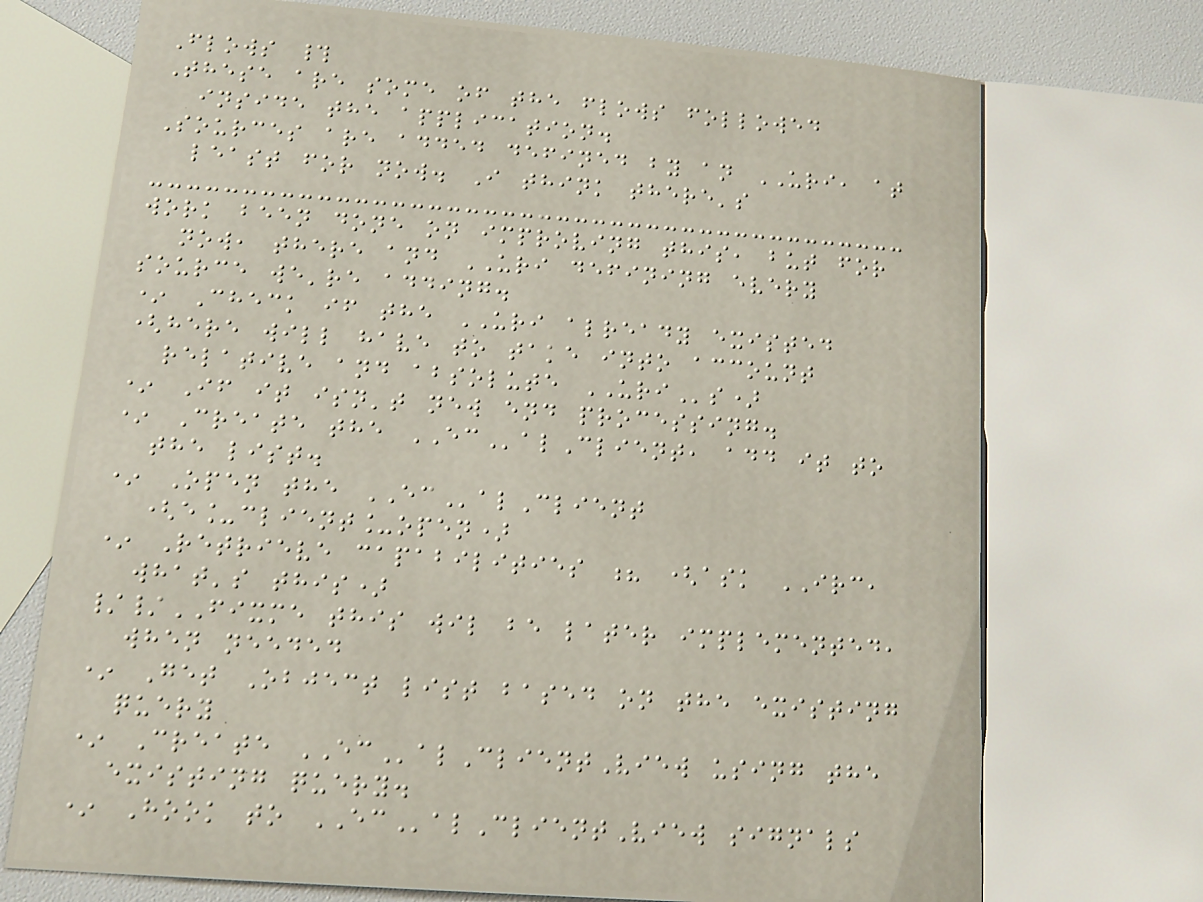Flows #
These are some of the flows followed
inside the application.
Sources are added defined by an URI, at
least for now. I think there's
work been done on improving this, but for
now, there and URI defining every
source we're adding.
* Check if the URI already existed
(here will have to take into account
relative and absolute URIs)
* If it isn't new end processing.
* Create the ECalClient, add it to
the list.
* Open the ECalClient
(e_client_open)
* Retrieve capabilities ? (ask IRC,
what's this)
//FIXME this wil be later implemented,
when needed
* Get Object list based on the existing
query
* Create ECalClientView using the
existing query.
* Hook to ECalClientView signals
